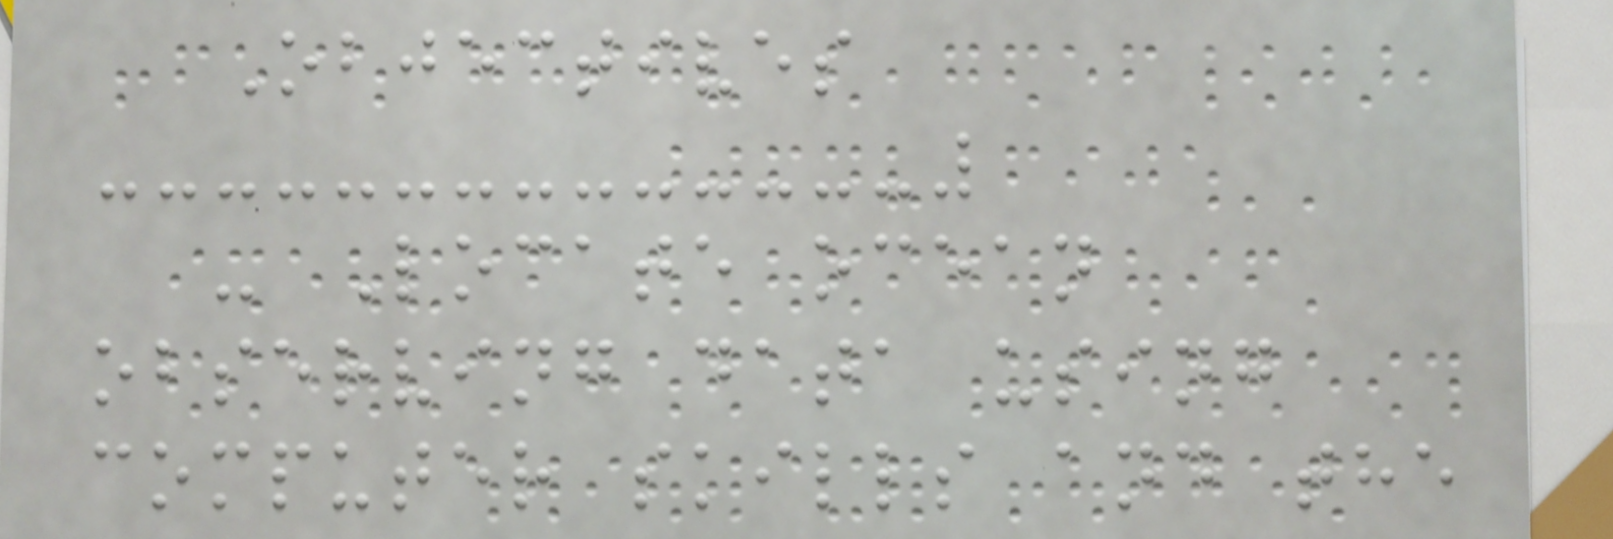Objectives
- Locate ocean
observing data using
computer skills and the
